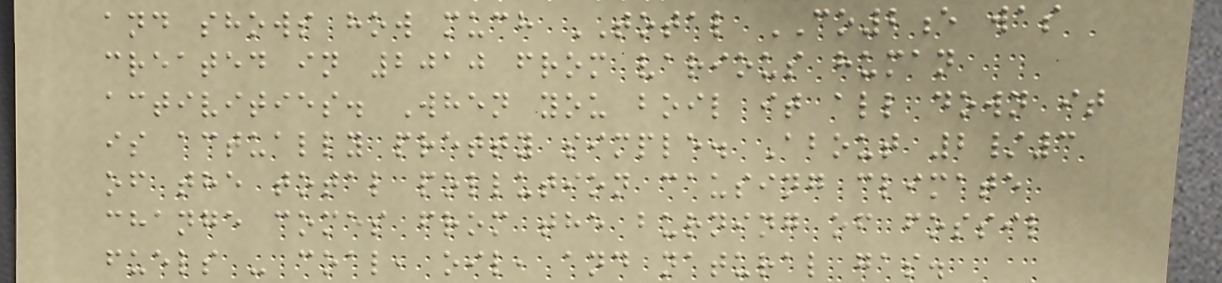and shows how much TOTAL CO2e was
created in 2010 from various human
activities. When you boil it all down it
is actually pretty simple. About 2/3
of the total pollution causing climate
change comes from the burning of fossil
fuels - coal, oil, and natural gas.
